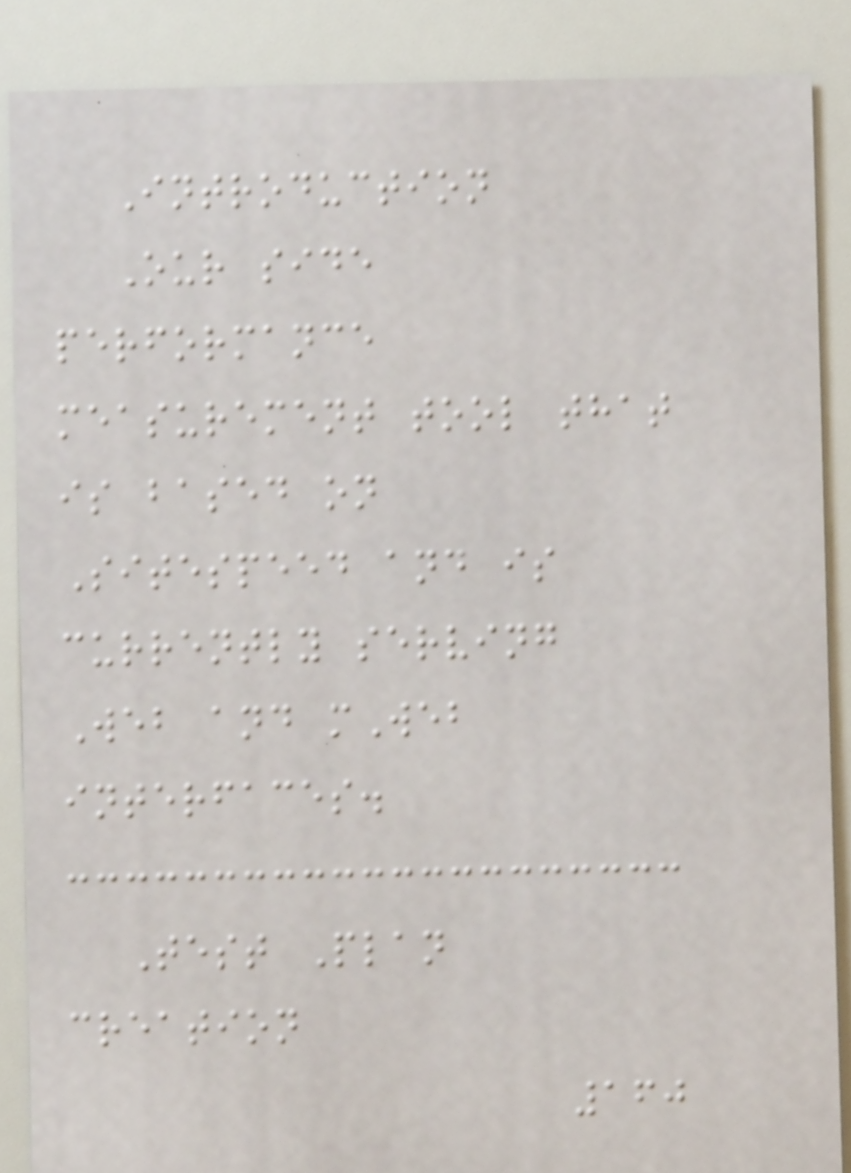Introduction
Our side
performance
measurement tool that
is based on
Sitespeed and is
currently serving
Web and mWeb
interfaces.
Test Plan
creation
160
